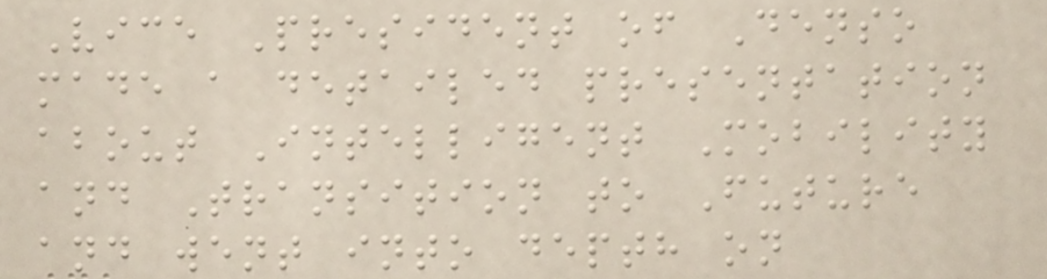Vice President of Denso
made a detailed presentation
about Intelligent Mobility
and Transition to Future
and went into depth on
